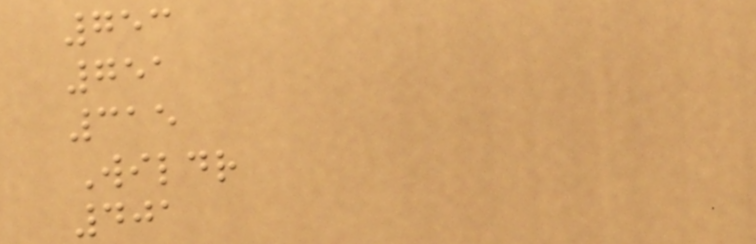753
751
315
Wildr
401
